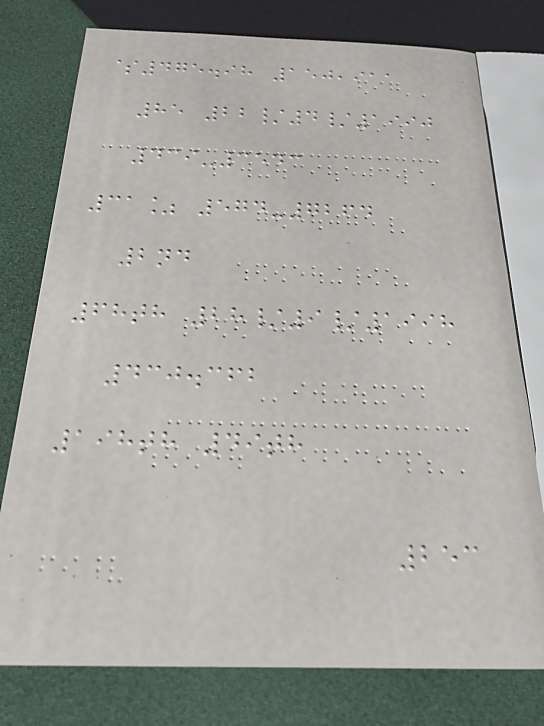$475.98 150,911
85 22/4/1990
439-3543
31% 574-7264
2nd
68th 28/9/1998
430.362
198th 49th
253
